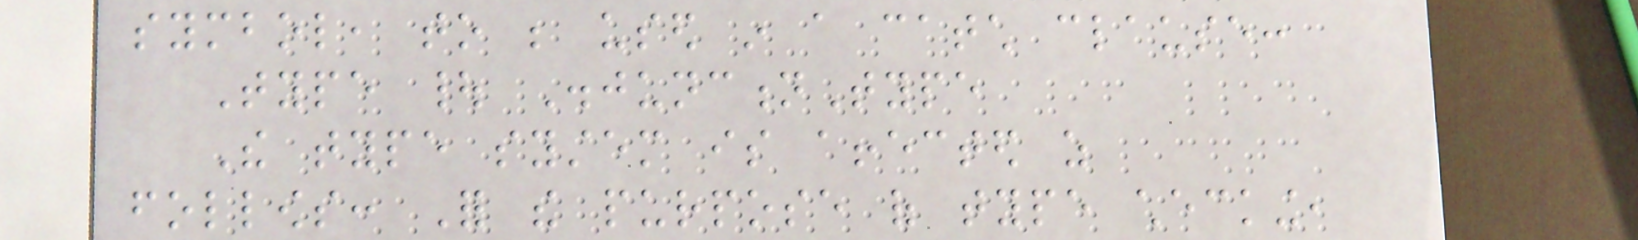symbol, to be used in a catch clause:
Type | DisjunctionType
The type system is affected as
follows: For the purpose of type checking,
